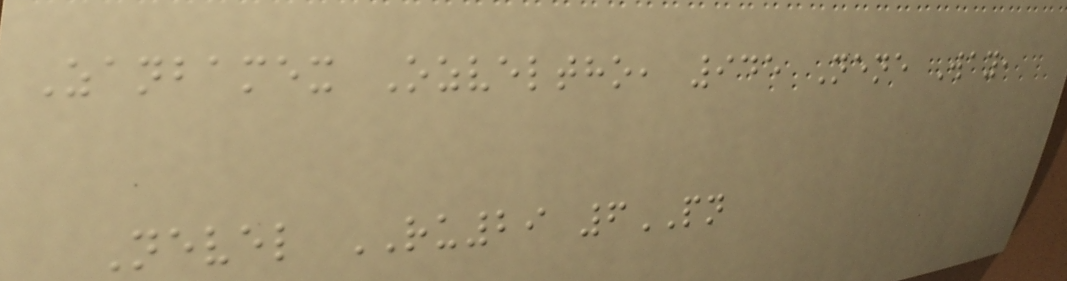Zanbamex Ozveltho, 945 Nene Way,
Nevel RU29 6PN
